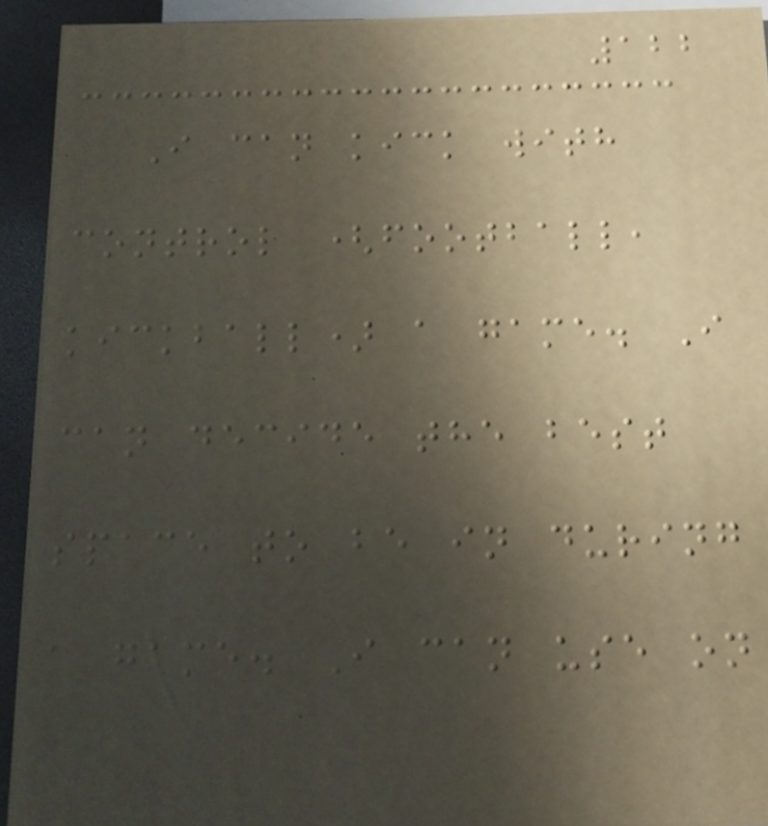122
I can kick with
control (football,
kickball) a game. I
can decide the best
space to be in during
a game. I can use on
